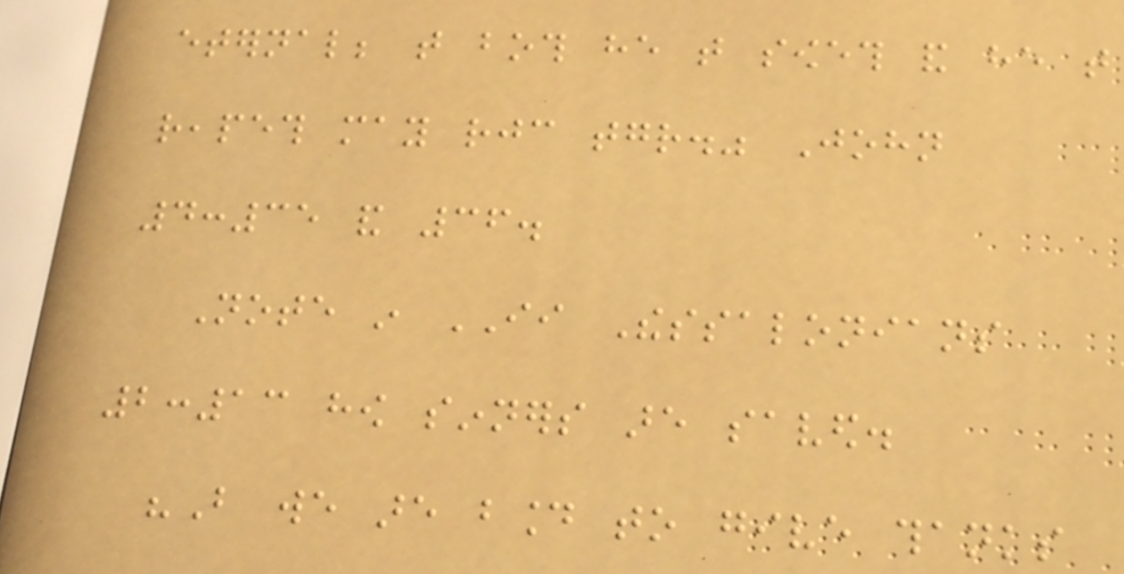eternal; that both he that soweth and he that
reapeth may rejoice together." John
4:35 and 36.
Note in II Thessalonians
2:13 how sinners are saved.
"But we are bound to give thanks
